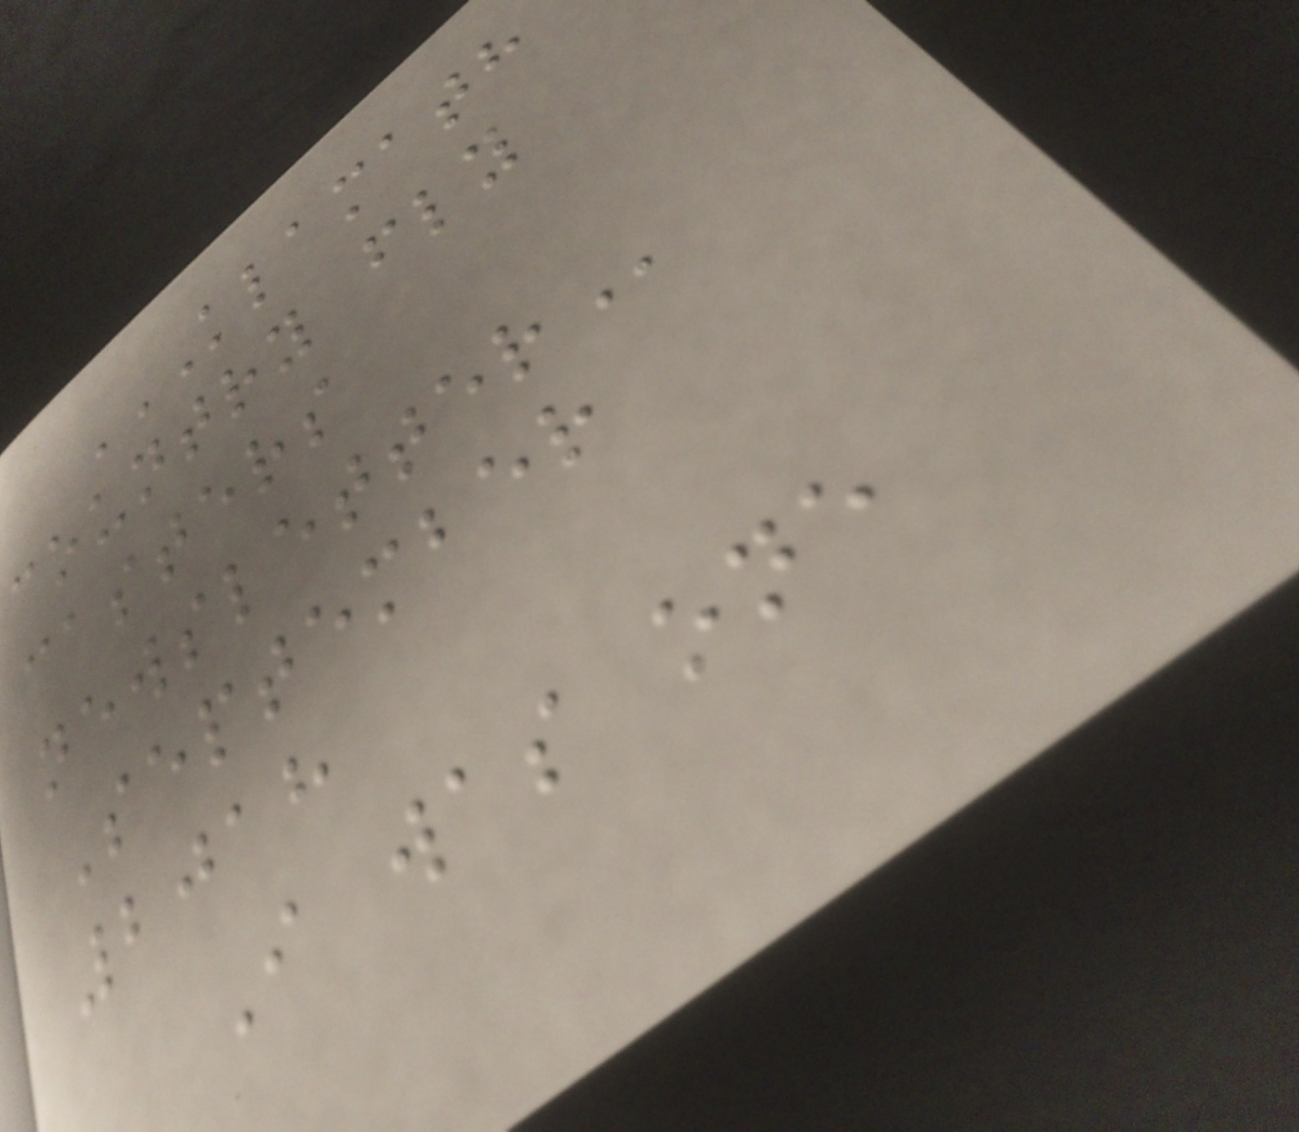KLAMATH
COUNTRY FLY
CASTERS
NEWSLETTER
September
2018
I was one
